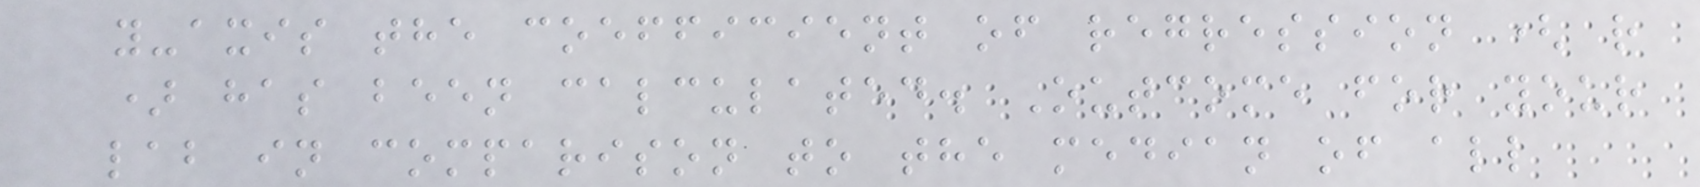y-axis the coefficient of regression ( r
) has been calculated. Outcome for your
lab in comparison to the median of all
